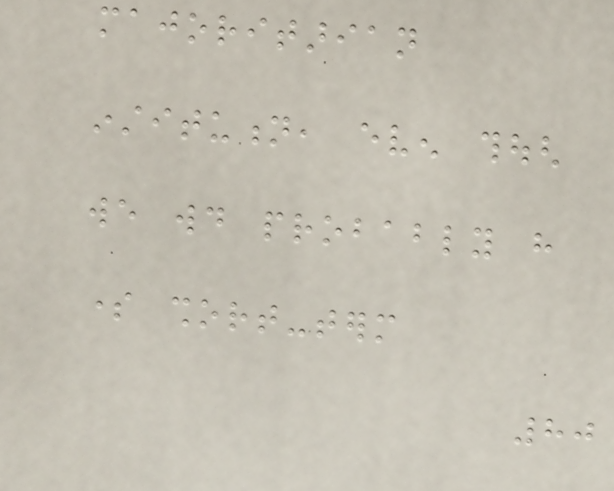majoritarian
institution, even though
we would probably have
some short-term
80
